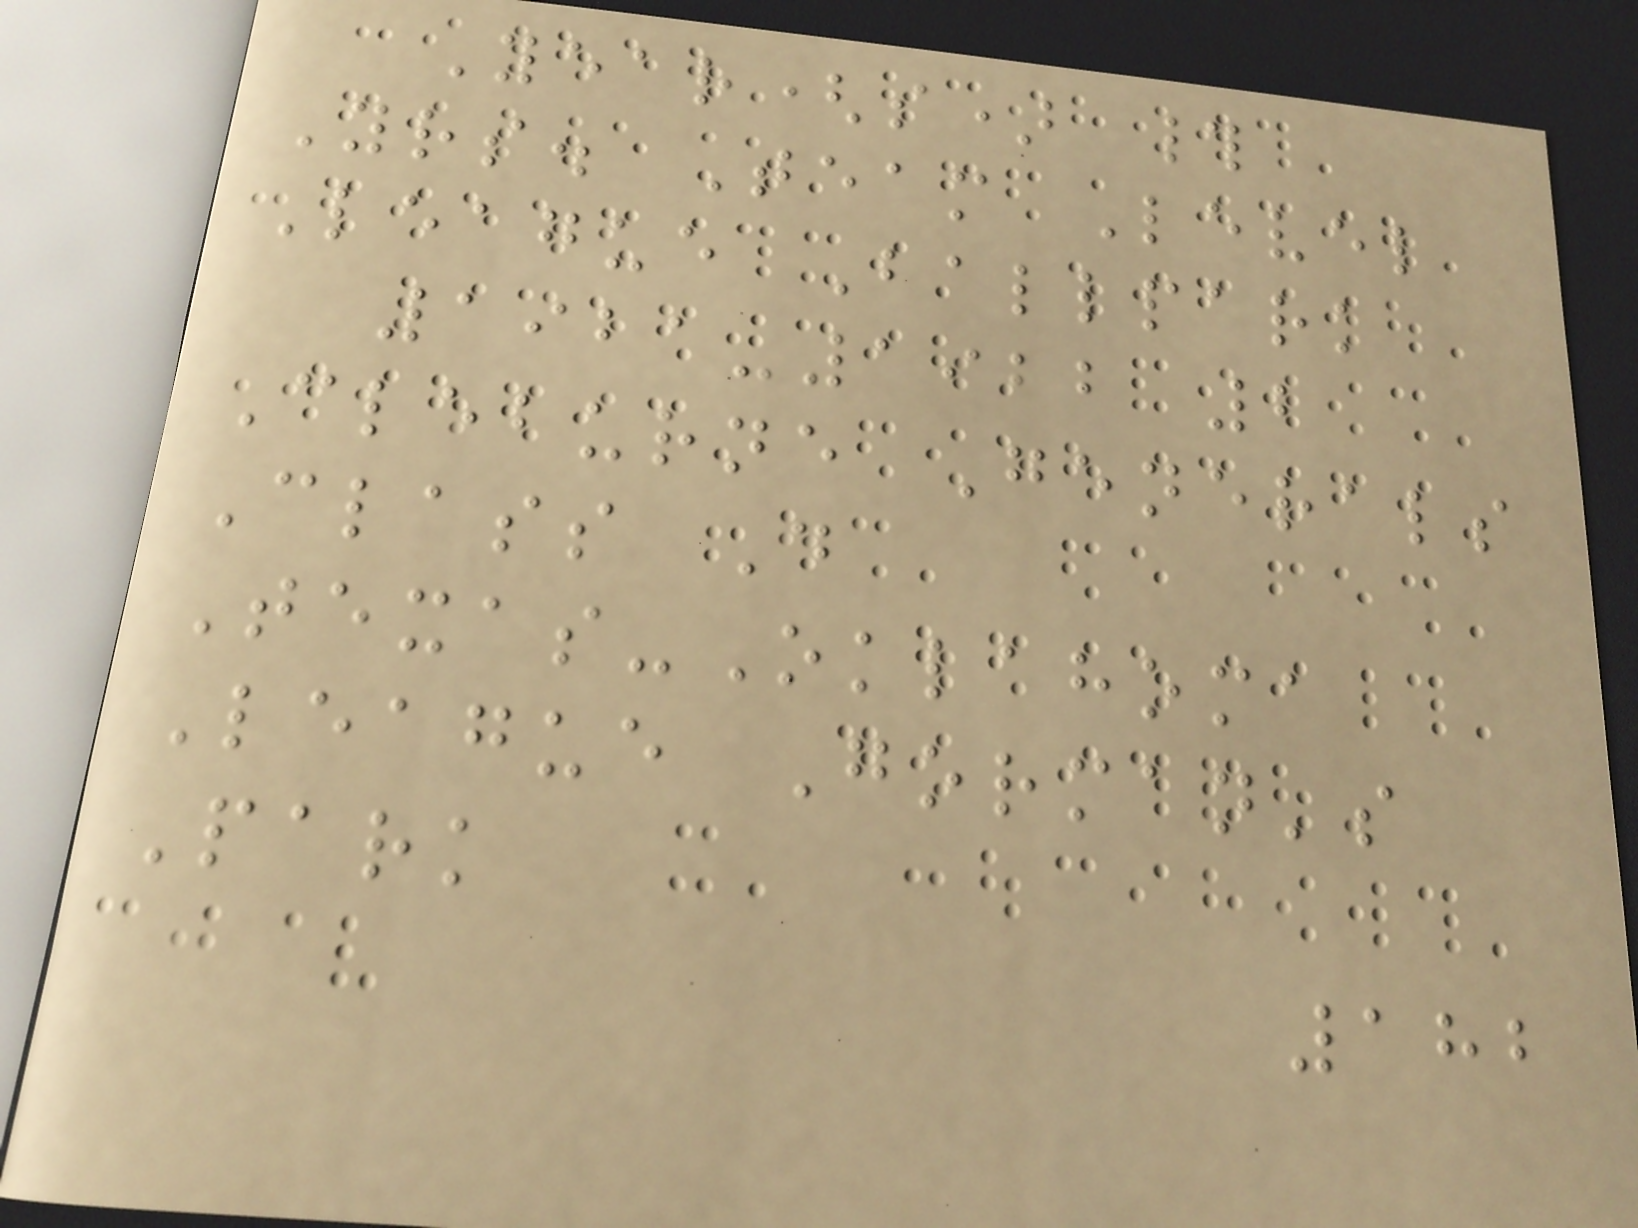Year(s) #
Yrs. Team Level
League Ballpark
1921-1922 2
Cleburne Generals
Class D
Texas-Oklahoma
League Gorman's
Park
182
